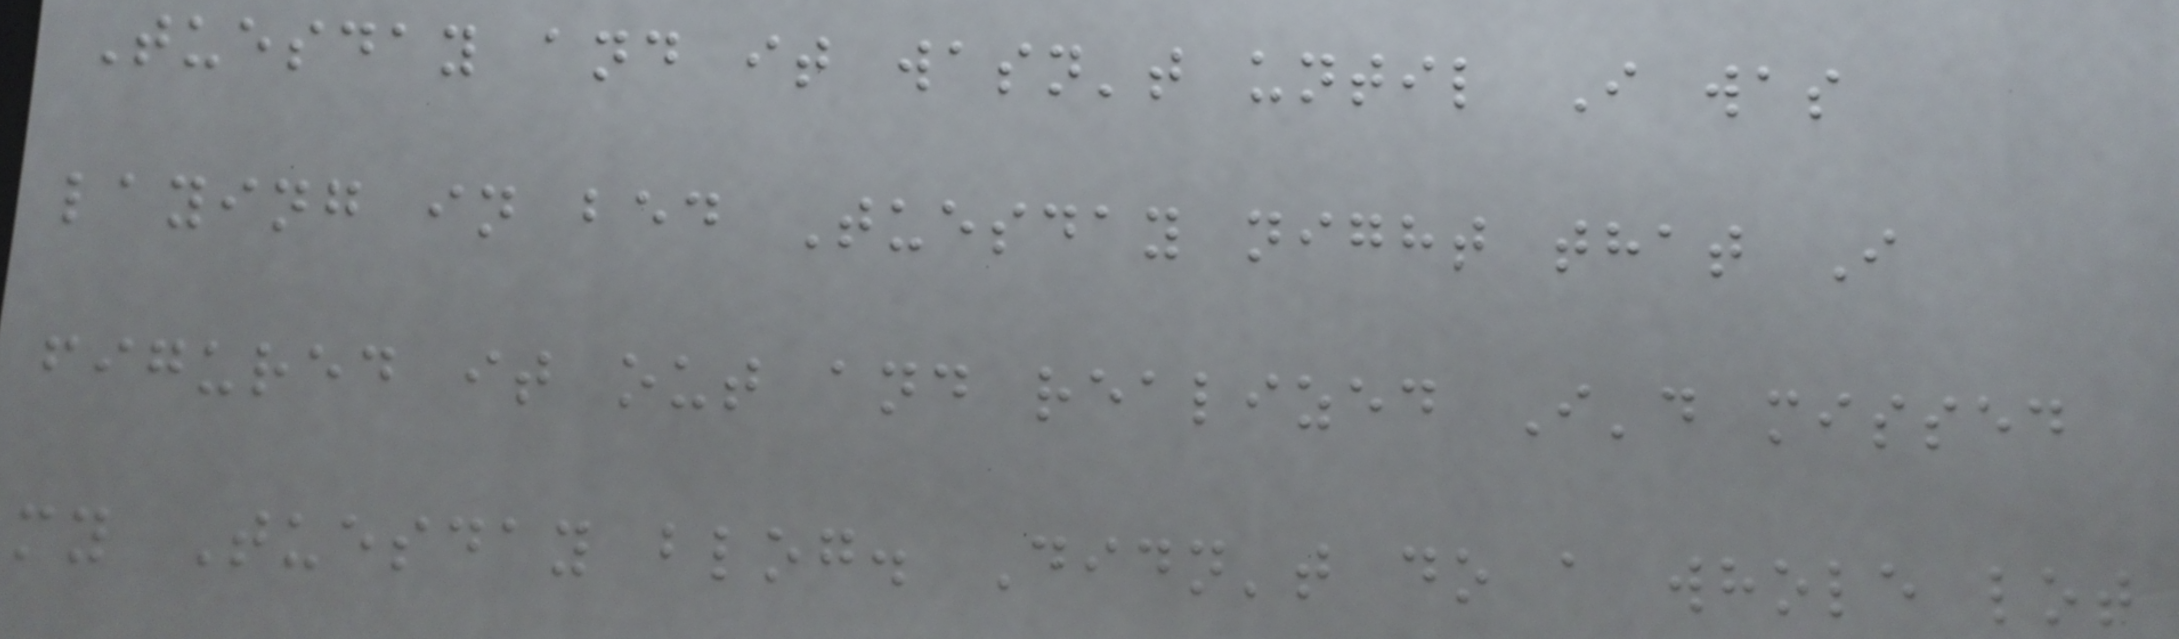Tuesday and it wasn't until I was
laying in bed Tuesday night that I
figured it out and realized I'd missed
my Tuesday blog. Didn't do a whole lot
